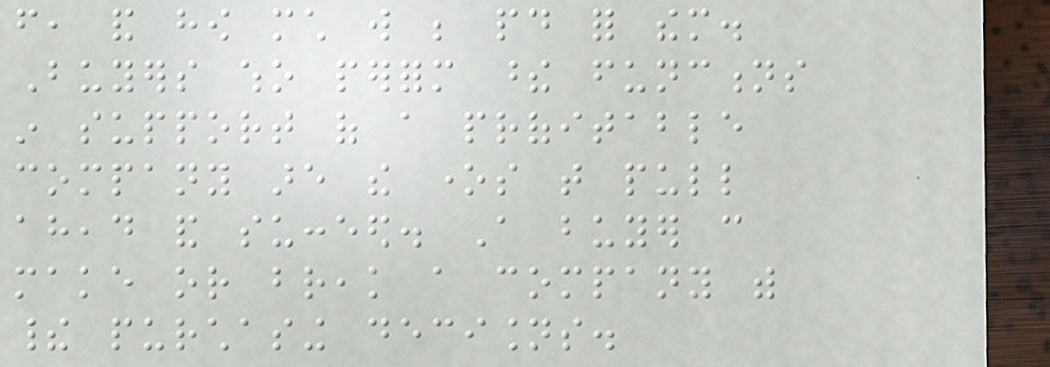from, and how much will be paid for them.
Buyers who perform these functions
in support of a profitable
company are the ones that pull
ahead and succeed. A buyer can
make or break a company with
their purchasing decisions.
